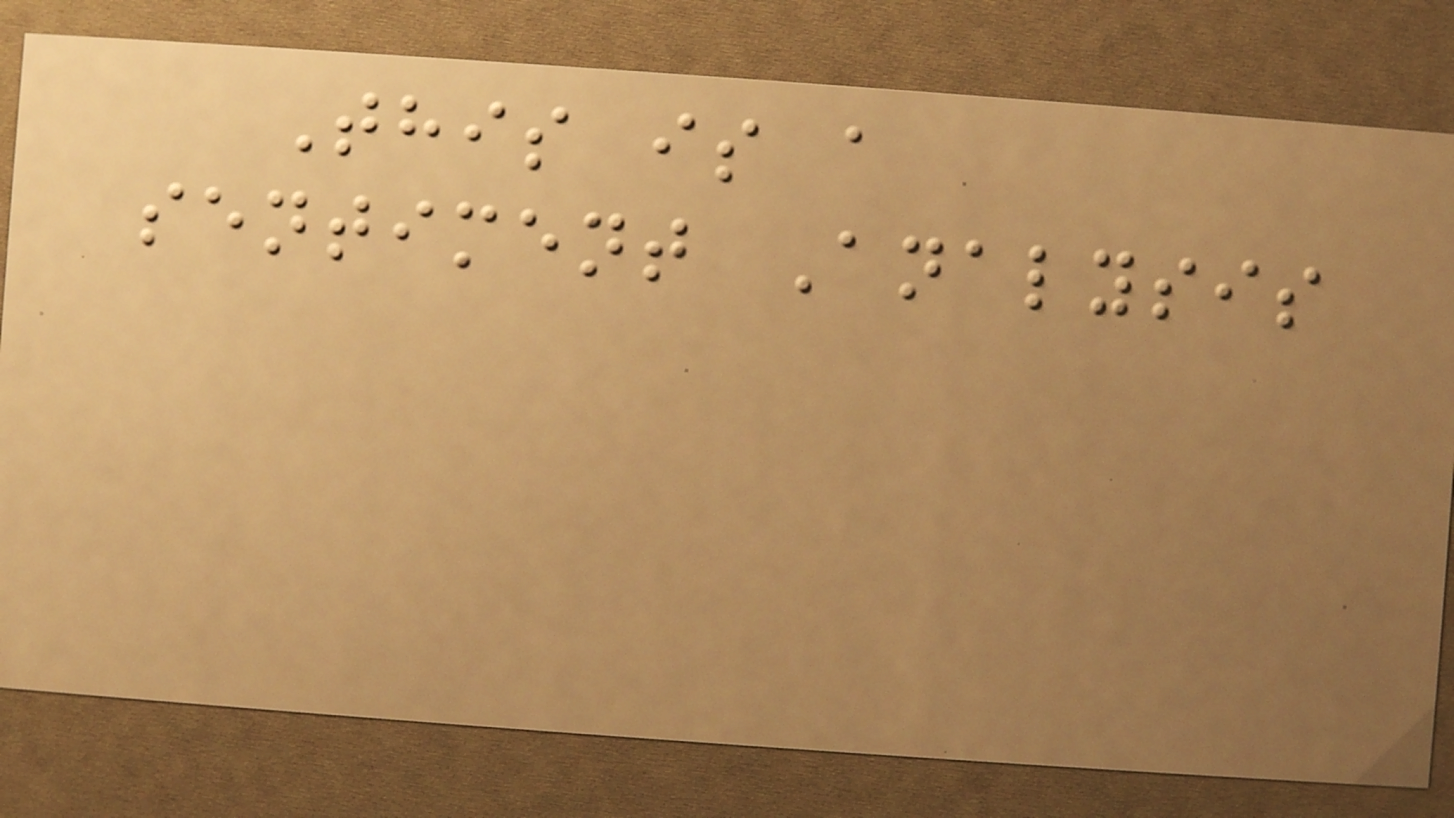This is a
sentiment Analysis
